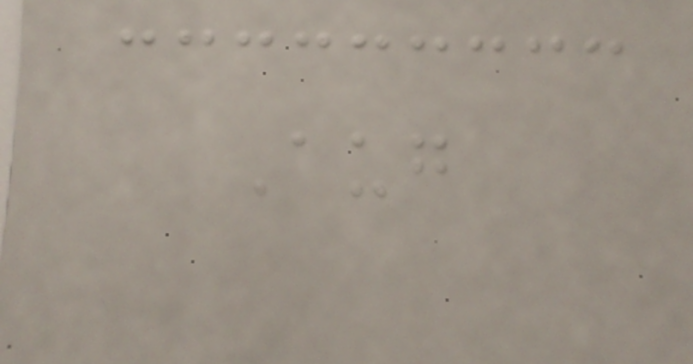Aug
